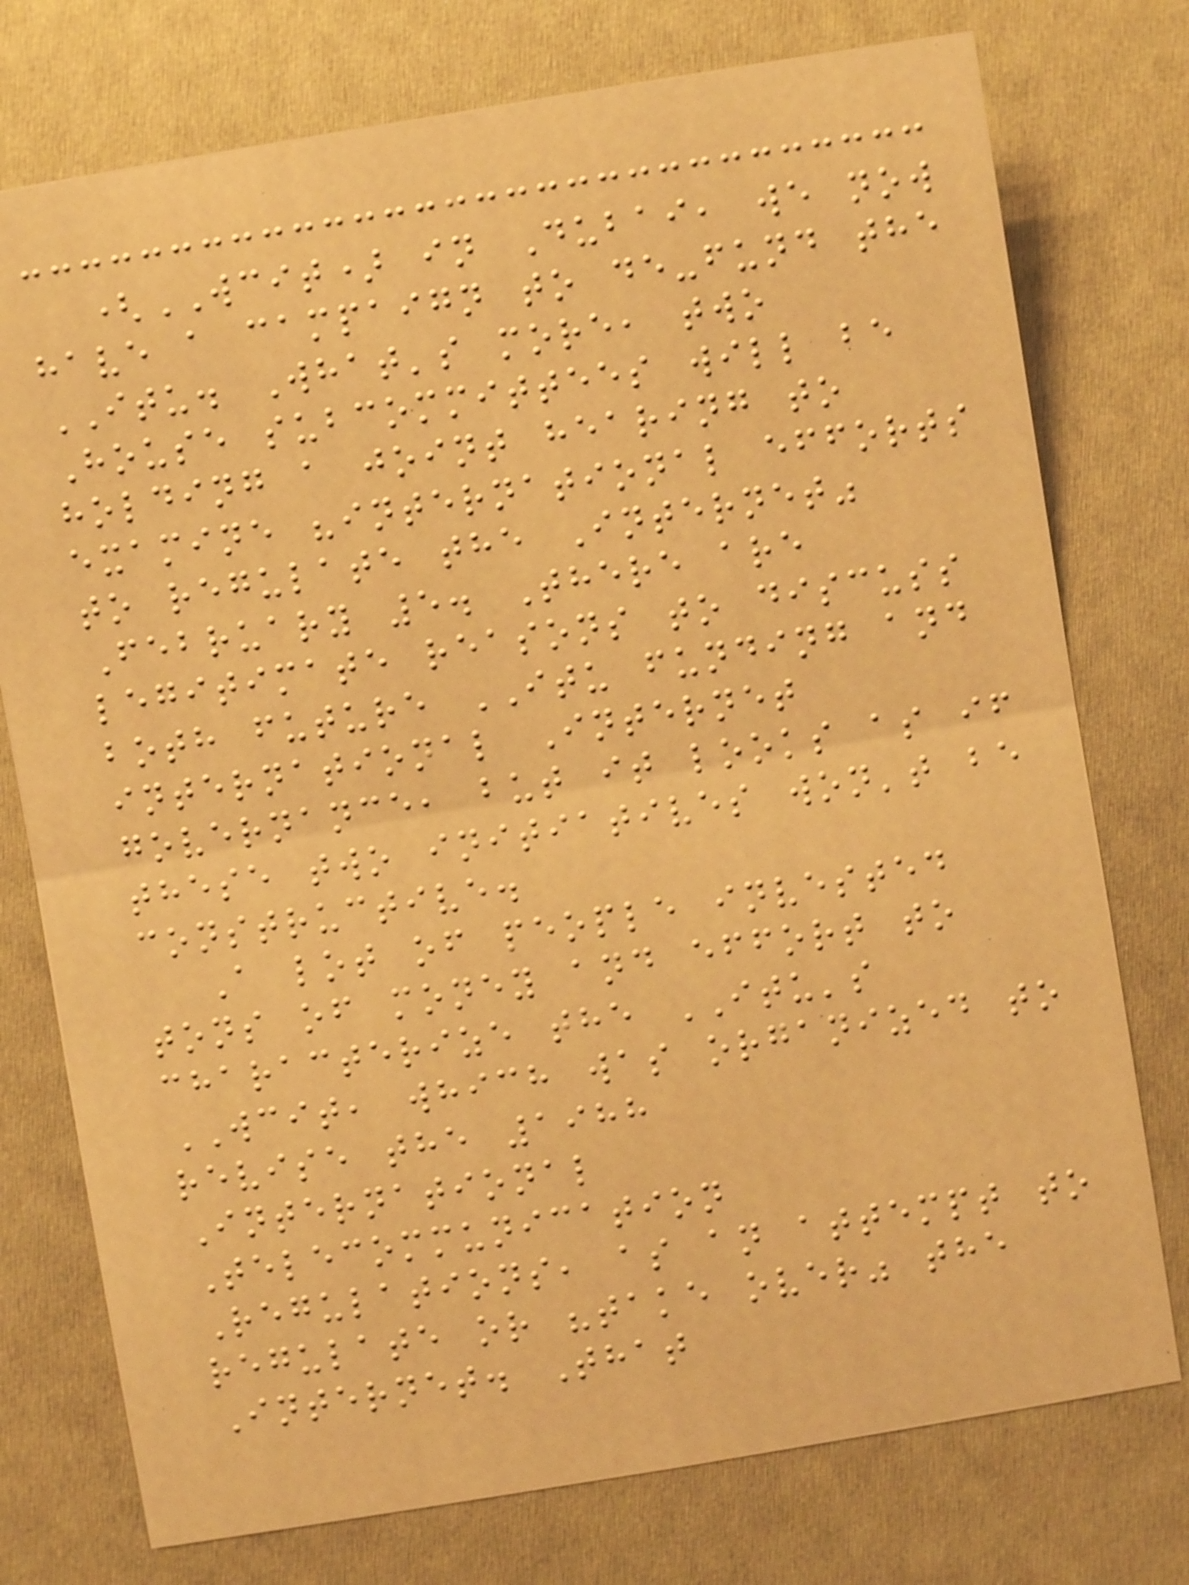(WCIT) in Dubai, we now
have a campaign to de-fund the
ITU. What's more, two
House subcommittees will be
holding a joint hearing to
examine "international efforts
to regulate the Internet"
February 5. There are
legitimate reasons to discuss
both future ITU funding and
international Internet
governance, but it looks as if
these two initiatives won't be
constructive.
A lot of people invested
tons of money and effort to
characterize the ITU's
WCIT, which was organized to
revise the 1988
International
Telecommunication
Regulations, as an attempt to
regulate or "take over" the
Internet. That
